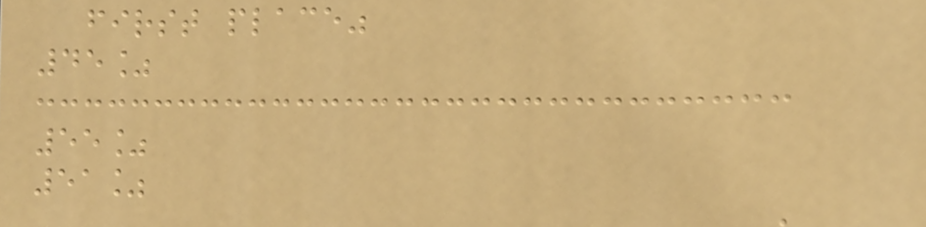first place"
45%
55%
51%
